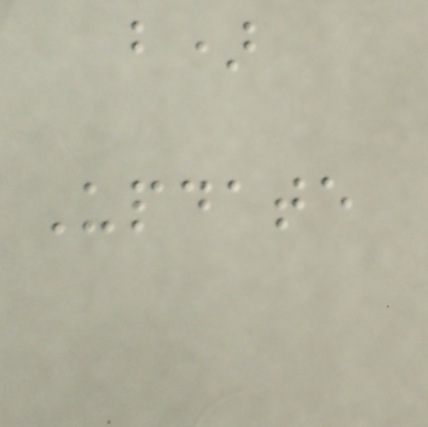b)
Update
